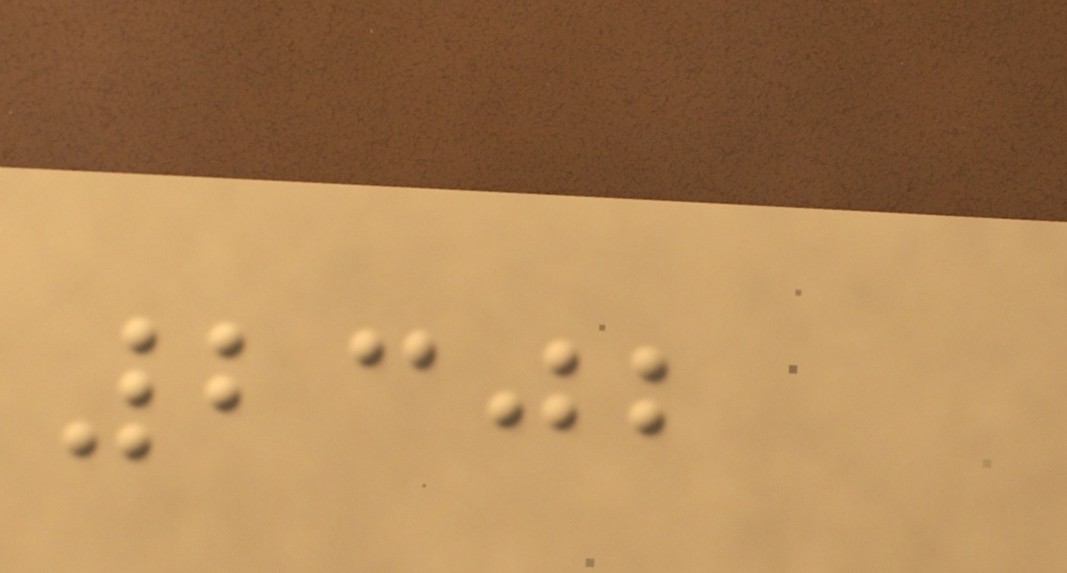2302
